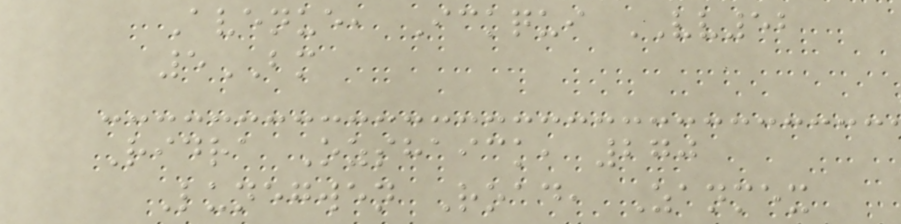Avenue, Ickqui VV52
5BM
Ridra Ozshaick, 270
Lunegwen Road, Zanmex
